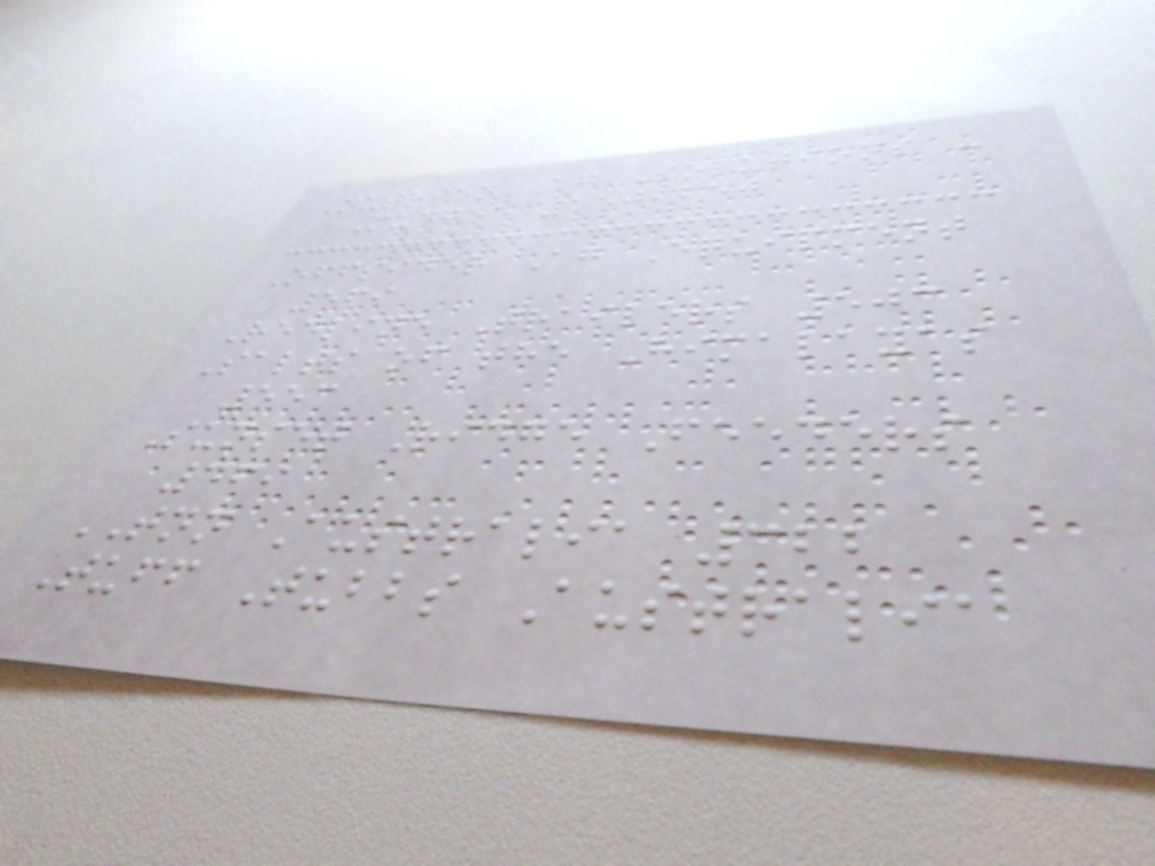Nutrien Ag Solutions -
Mudgee 150,250
Offsider Ag Equipment
569
Redline Trailers 503
Salts of the Himalayas
553
Sunset Ridge Feeders
469
TNN Australia 322
Tuff Tubbs Australia
